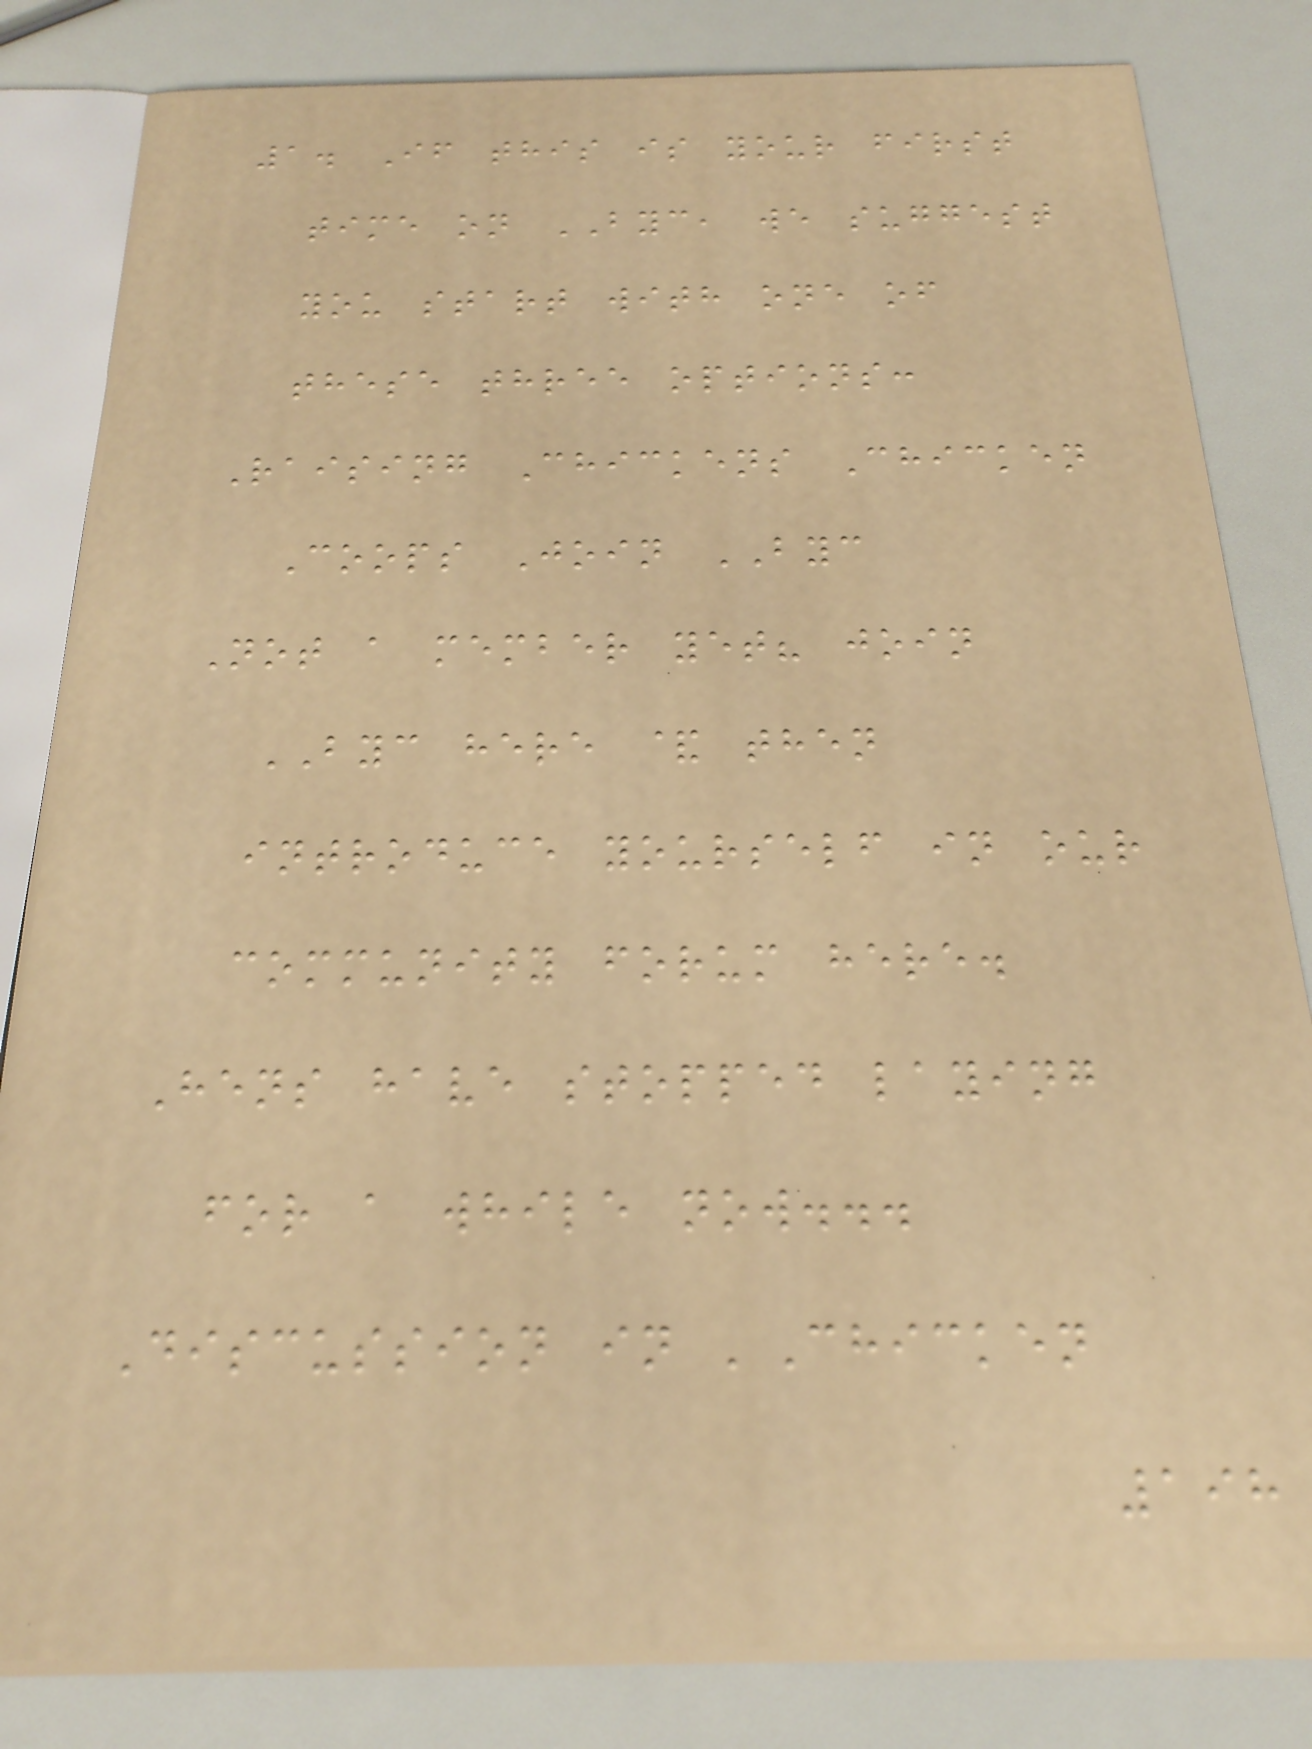1. If this is your first
time on BYC, we suggest
you start with one of
these three options:
Raising Chickens Chicken
Coops Join BYC
Not a member yet? join
BYC here & then
introduce yourself in our
community forum here.
Hens have stopped laying
for a while now...
Discussion in 'Chicken
198
